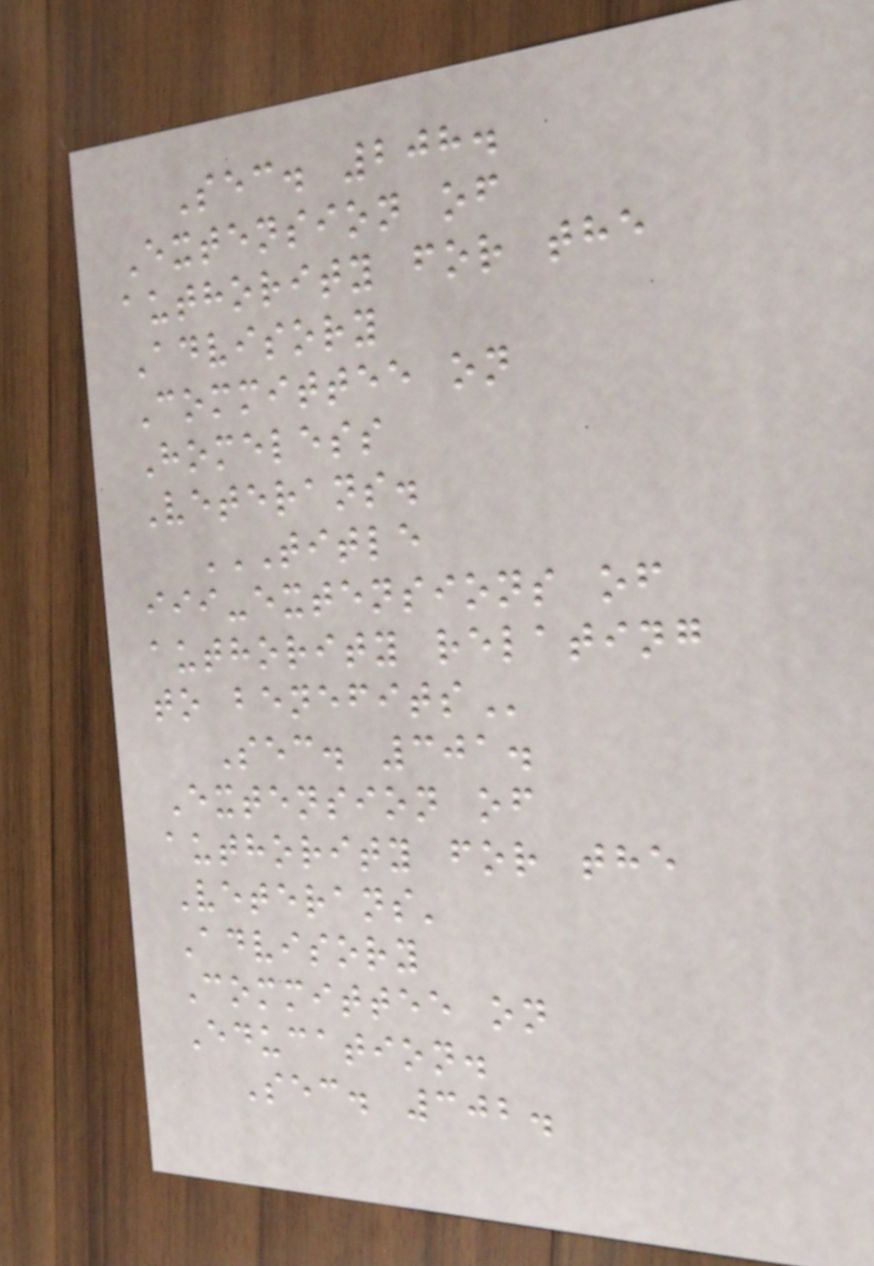Sec. 208.
Extension of
authority for the
Advisory
Committee on
Homeless
Veterans.
TITLE
III-EXTENSIONS OF
AUTHORITY RELATING
TO BENEFITS
Sec. 301.
Extension of
authority for the
Veterans'
Advisory
Committee on
Education.
Sec. 302.
